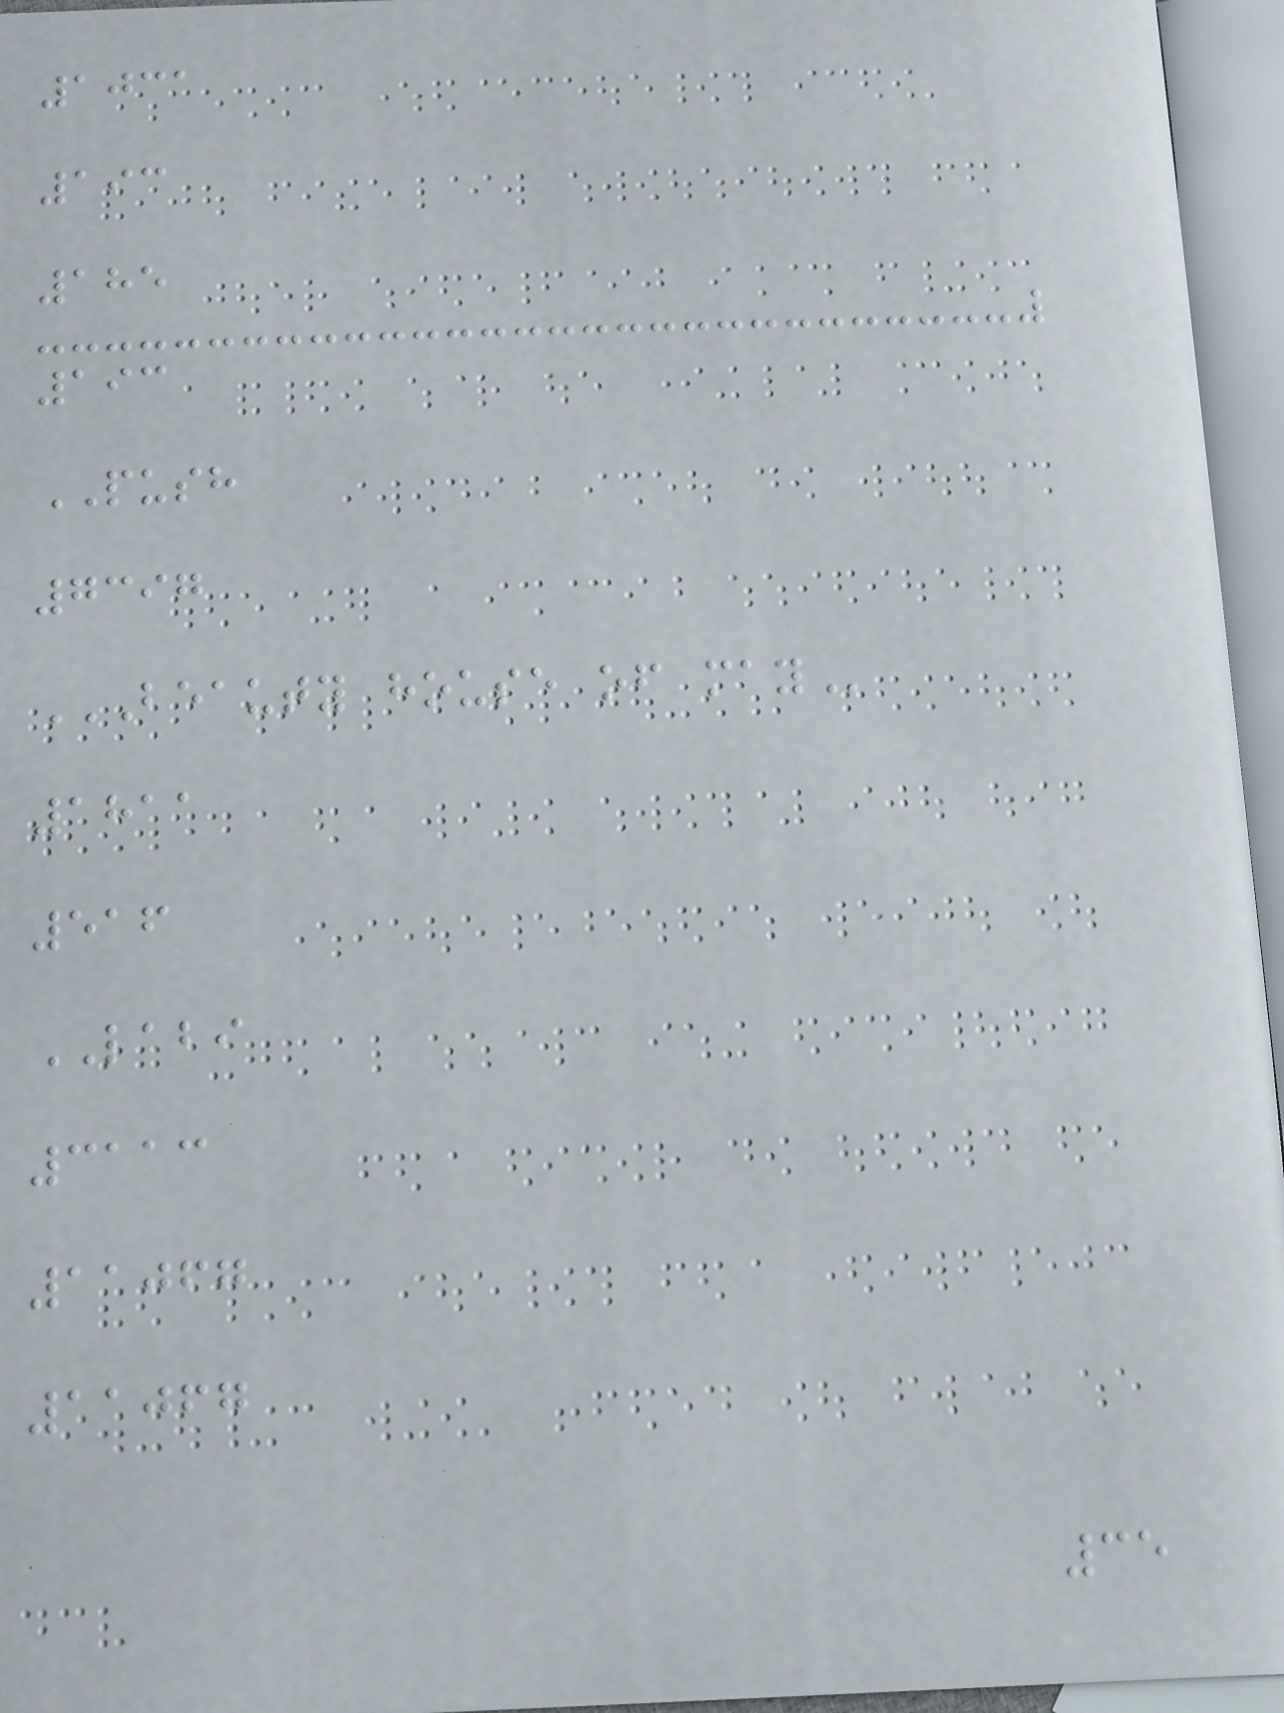1031
193
185
193
PUSH
7397
BEAUTY HOUSE OF MAY
1811
516
LABI
3113
11067
11067
35
